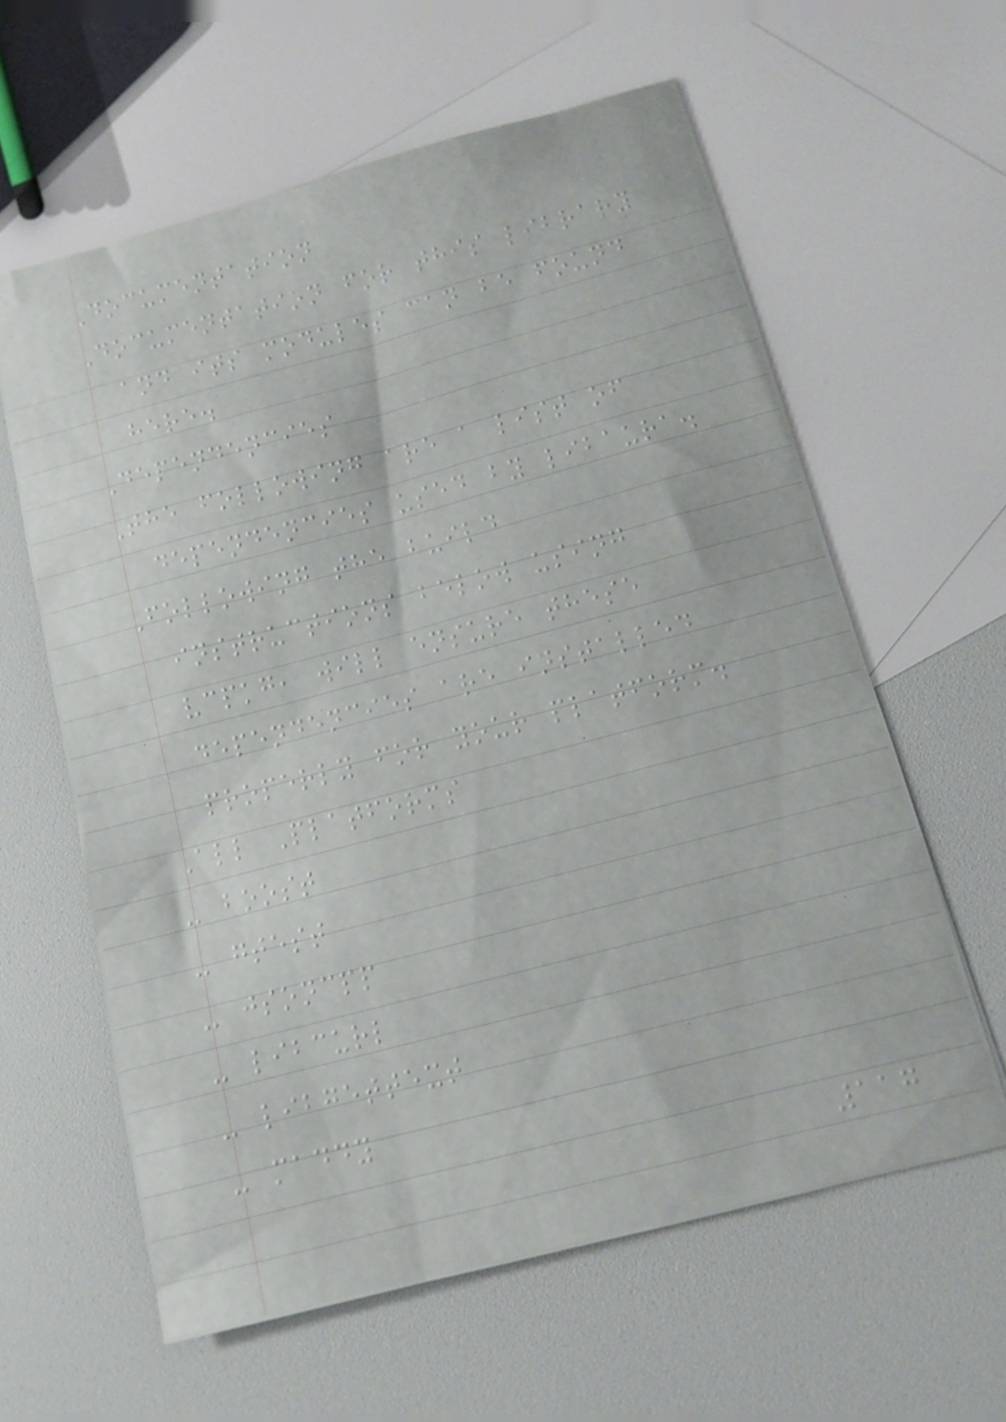Documentation
Documentation for this library
and its modules can be found
here.
Dependencies
The following are a list of
dependencies used by libaura.
Following the build
instructions below using
vcpkg, will ensure these
dependencies are installed
properly for your platform.
All Platforms
- boost
- gtest
- jsoncpp
- libcurl
- libgettext
- maddy
117
